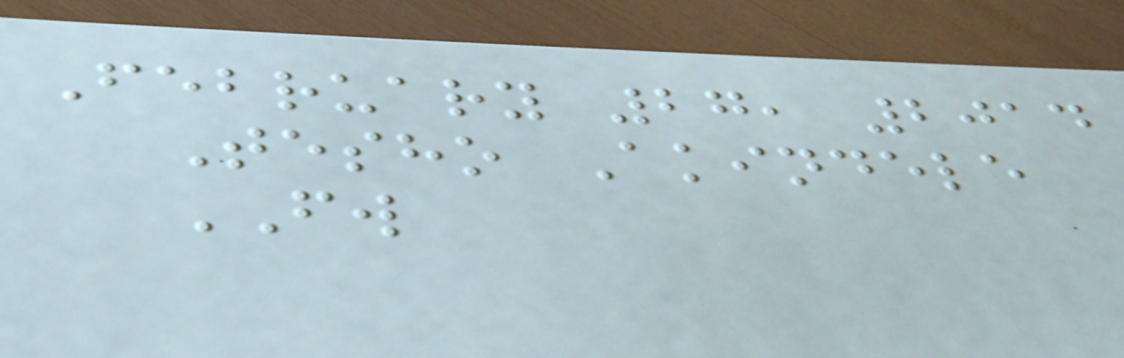February 27, 2014
Tesho Akindele
FW
